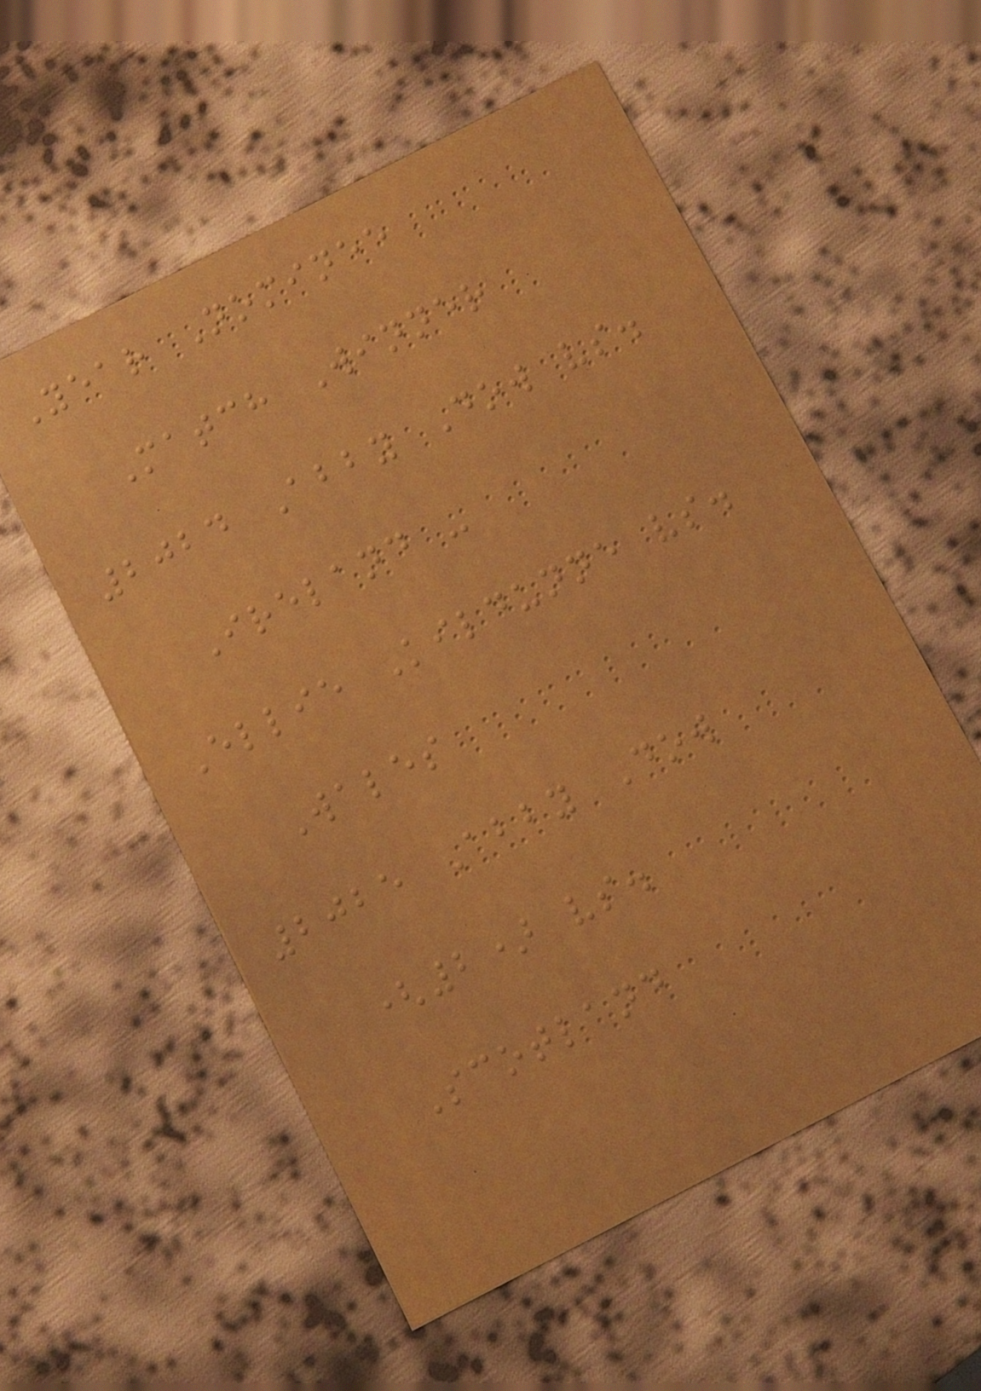Year Nominee
Match Winner
2024 Abby Dow vs.
Ireland -
Ellie Kildunne vs.
Wales
2025 Abby Dow
(2) vs.
Scotland
